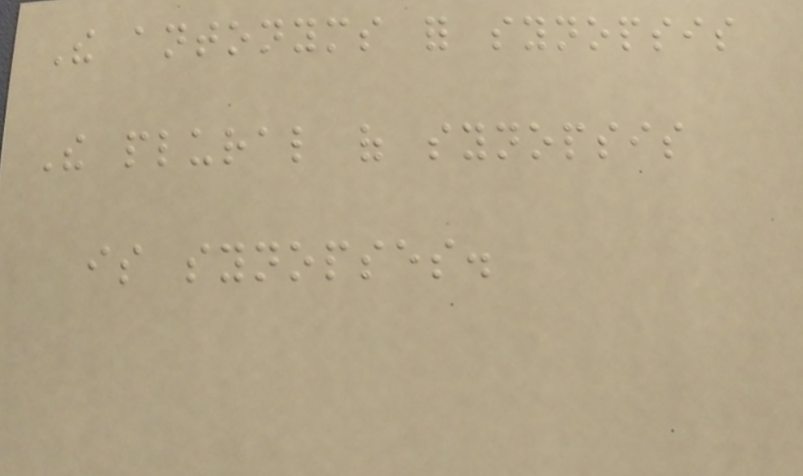The antonyms for synopsis
The plural of synopsis
is synopses.
